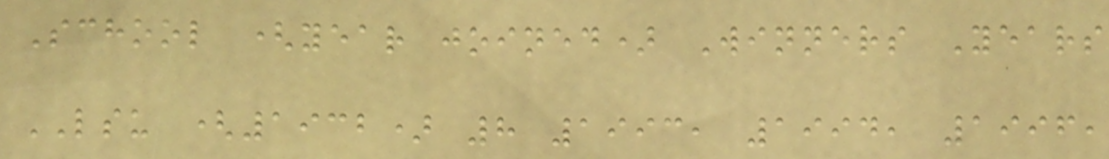School (year joined) Winners Years
LSU (1932) 8 1993, 1994, 1996,
